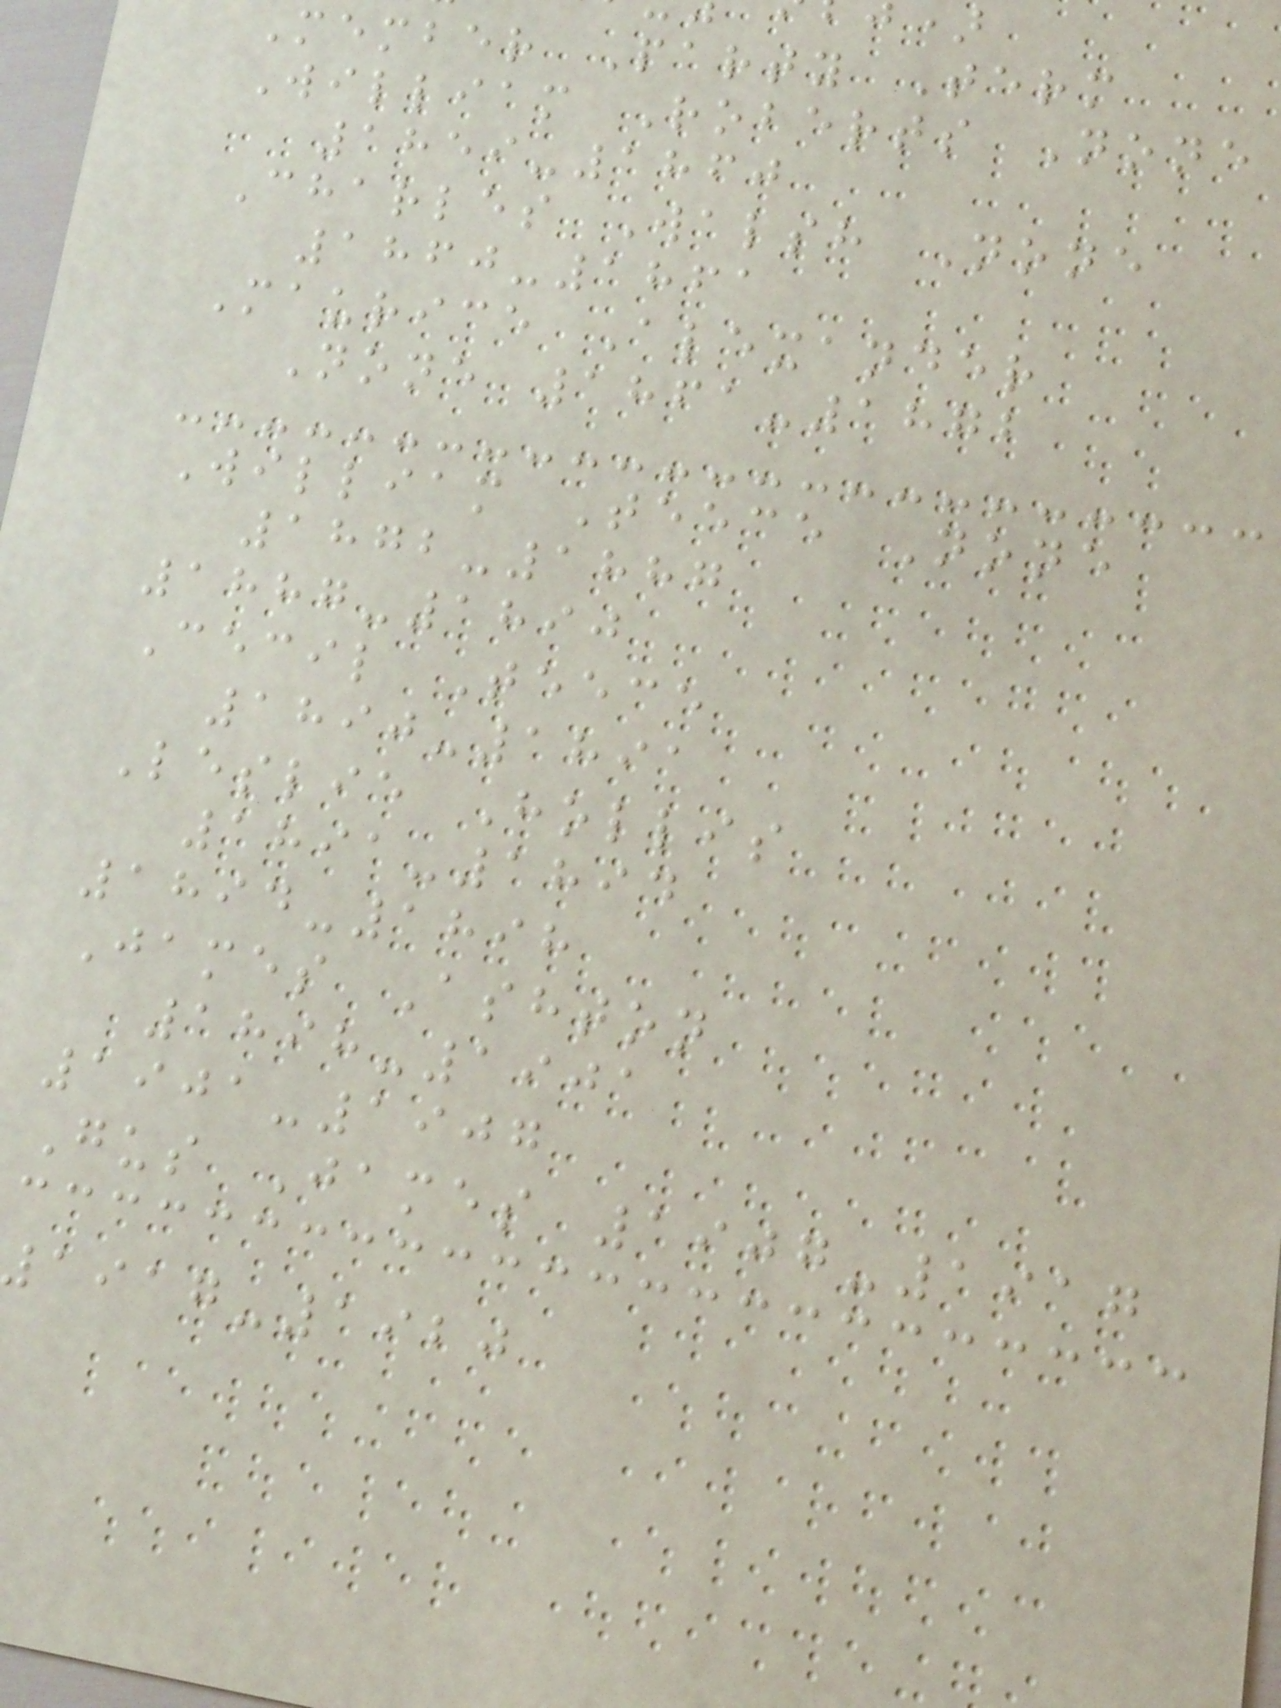Member Party Term
William Roberts None
1859-1860
Charles Walsh None
1860-1861
Maurice Alexander
None 1861-1872
William Teece None
1872-1887
1887-1890
Cecil Teece
1890-1891
Leslie Hollis
1891-1894
1894-1898
James Ashton
1898-1901
1901-1907
Gus James 1907-1917
-1920
